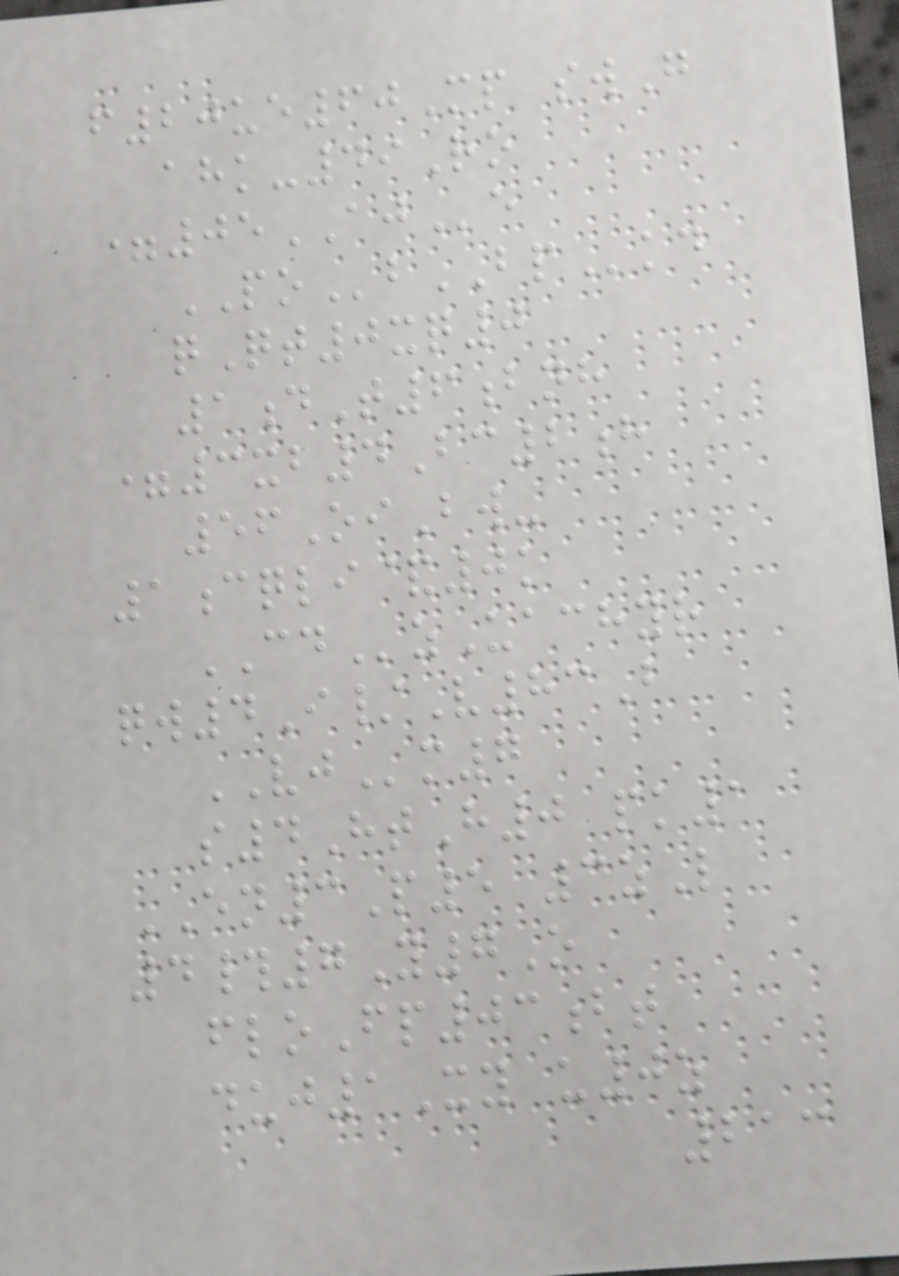f20ue60Mp swG
ahk-49Ro
=05AJe
PObBPkd
qQt0xq0
1dT6bnh
=3xb4Bc2h
56OiBw-
1cqli&0k
CDzUachyr
qw4I/V83B
VJm7
s4HtH0 pk1
EN3P5 3zL
4#7Y7O
floFp03bt
duj1Xy u0z
213
